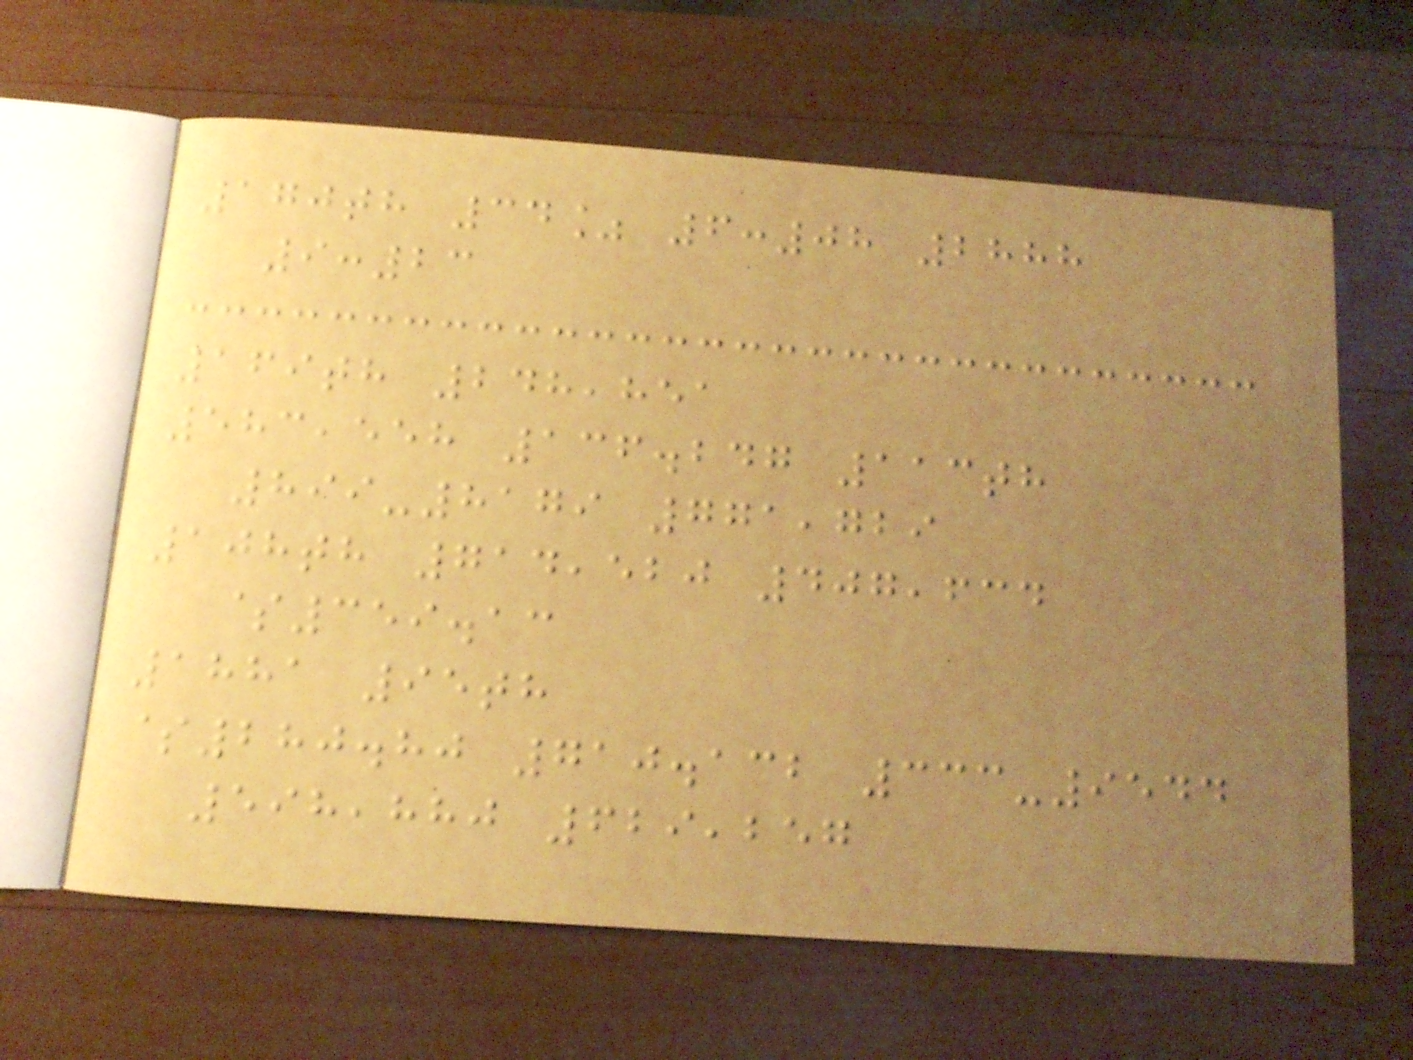170th 34% 6:08 2888
9:23
169th 248,851
583,558 136.247 113th
899-8179 771,729
108th 714,520 407,634
$359.13
1881 95th
$280.80 710.132 333-9544
598,880 629,257
